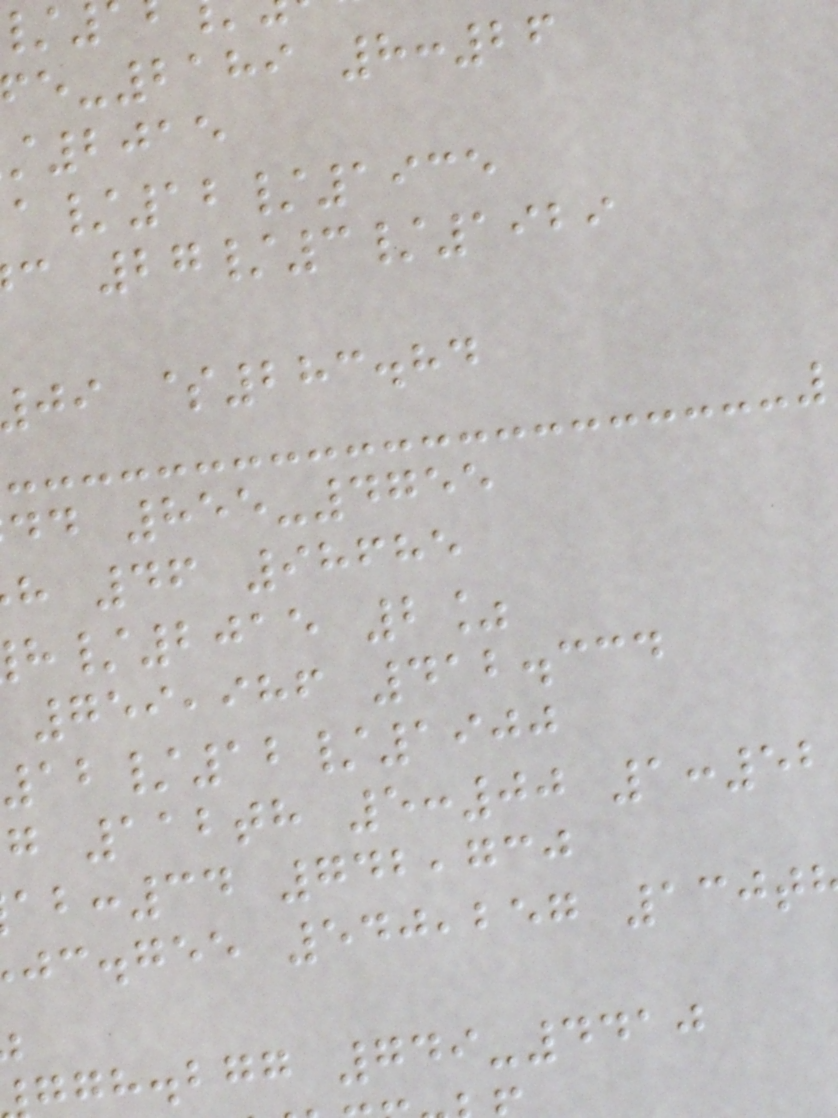-2189 8:26
2015
/12/1935
c 27/3/1929
ji $283.84
dd 855-4755
h 46 98685
/2015 2%
759,986 412.334
/12/1900
g 112th 5:00 1:52
:34 742,730
jc.gee 540,257 130t
gh.bgg 749-4410
